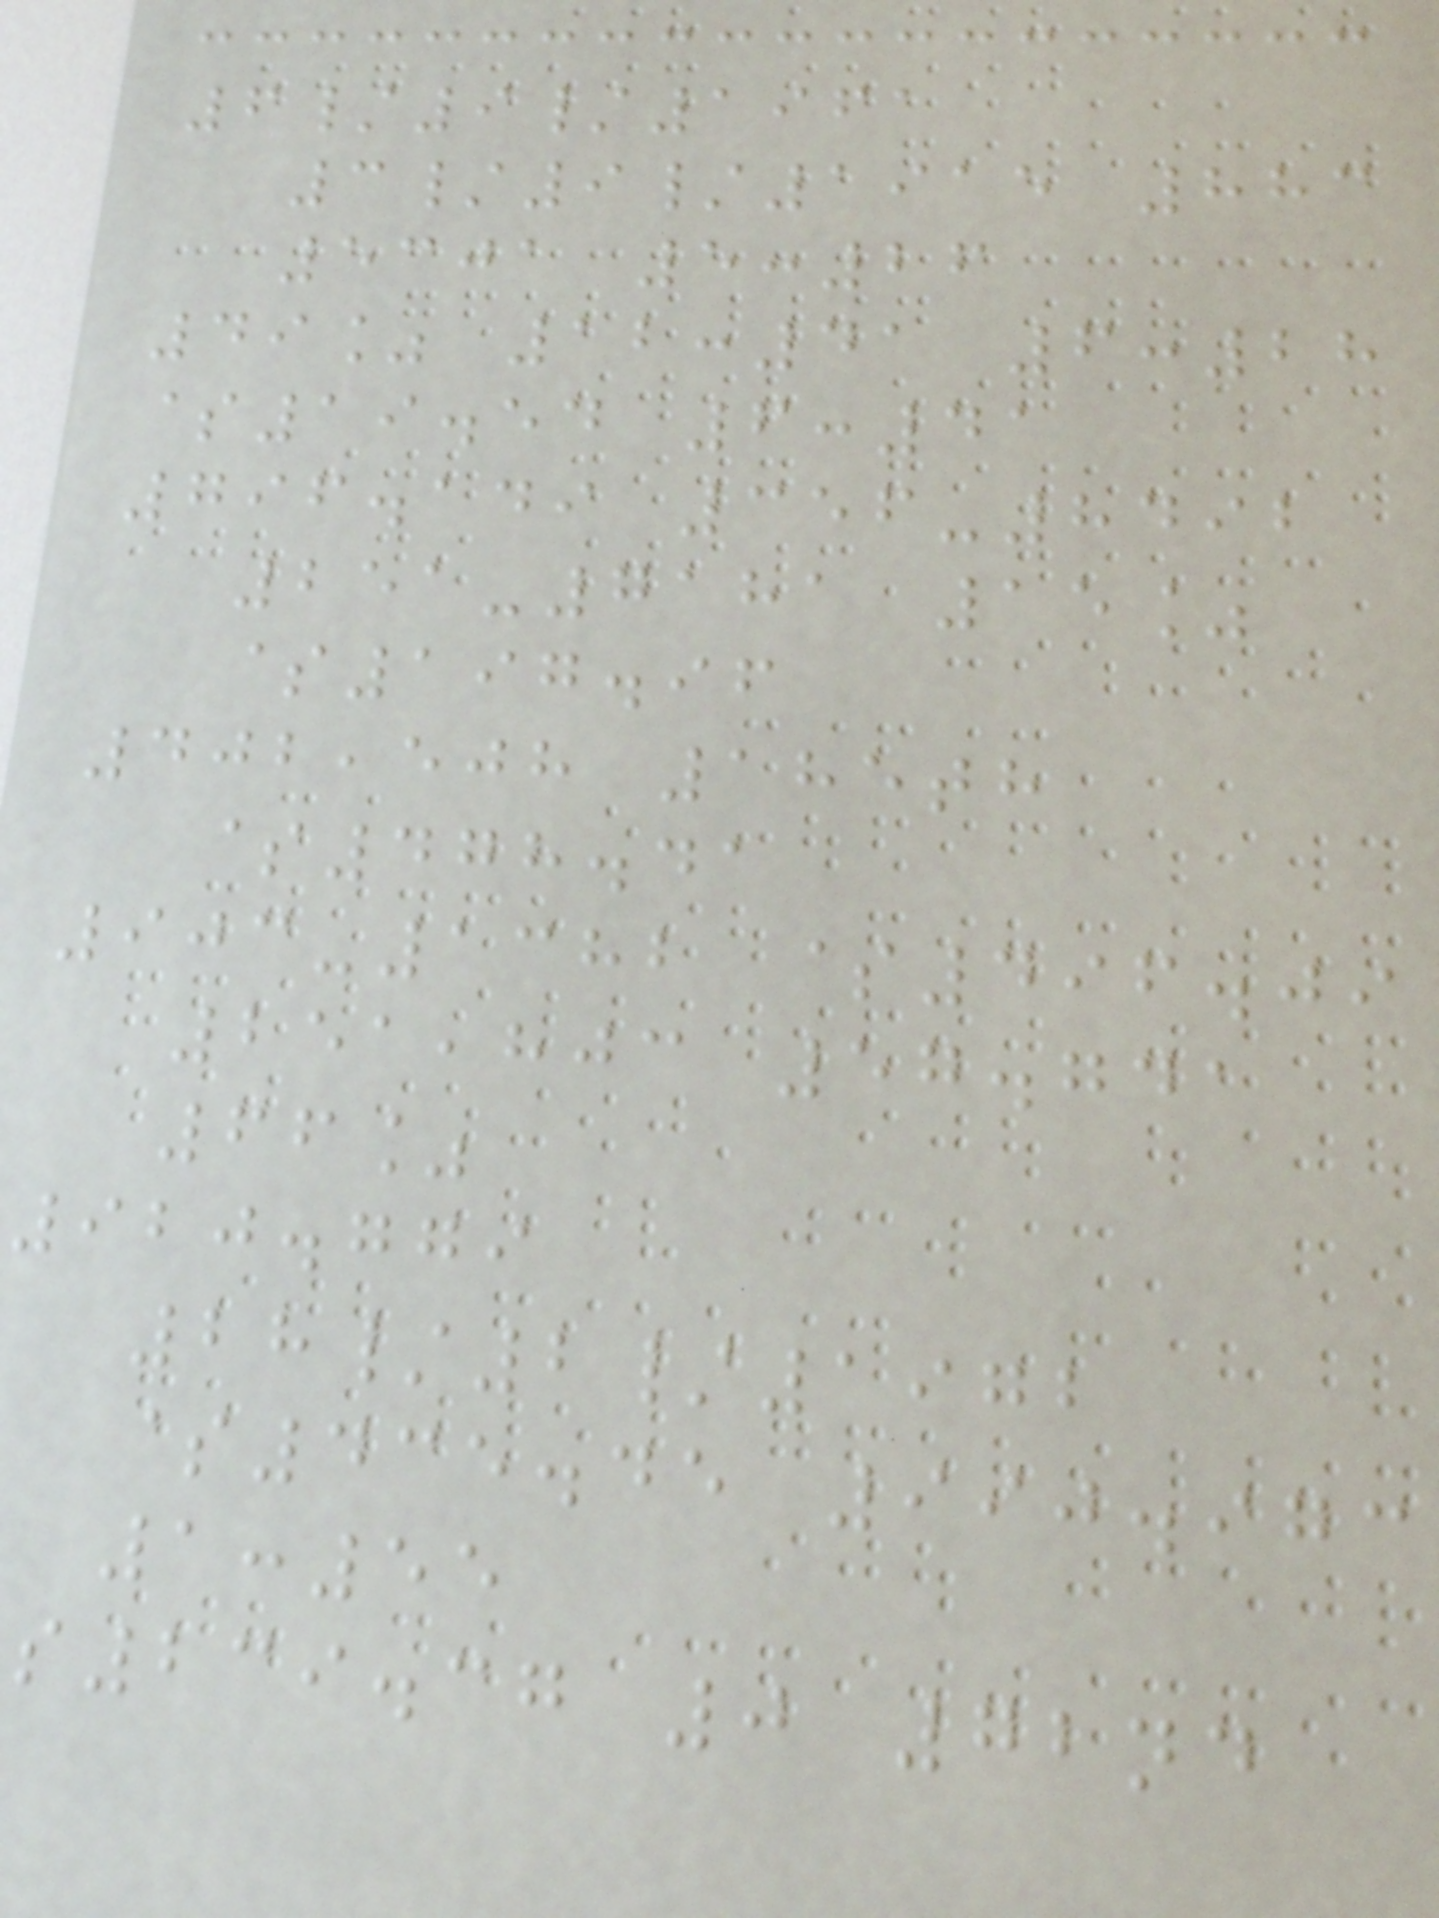6/9/1961
3/9/1915 883
5301 5:26
49% 12:41 6:28
$19.54 6:41
796.149 356-8492
251-7181 15%
$197.96
402,508 185th
$478.41
903-1382 $496.09
251,803 57.741
66%
920.779
28/2/1972
$435.45 990.973
1:55
239.37 0 72nd
